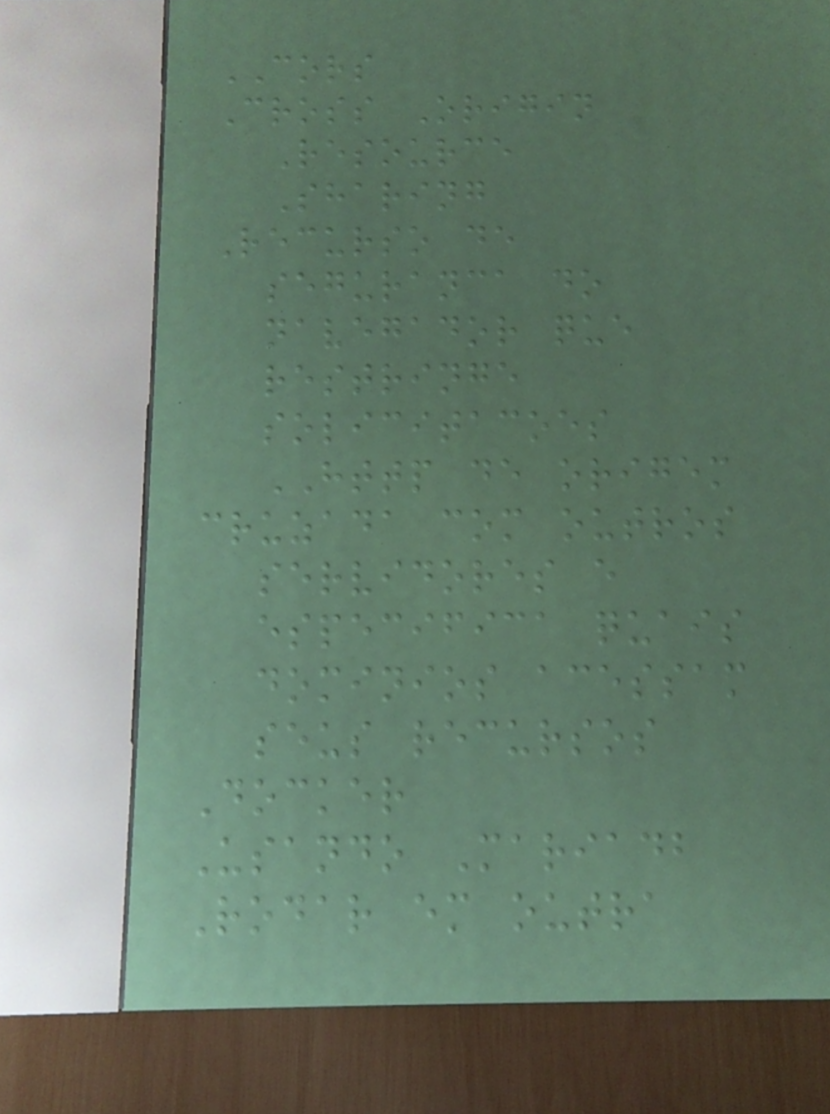CORS
Cross Origin
Resource
Sharing
Recurso de
seguranca do
navegador que
restringe
solicitacoes
HTTP de origem
cruzada com outros
servidores e
especifica quais
dominios acessam
seus recursos
Docker
Usando Mariadb
Rodar em outra
